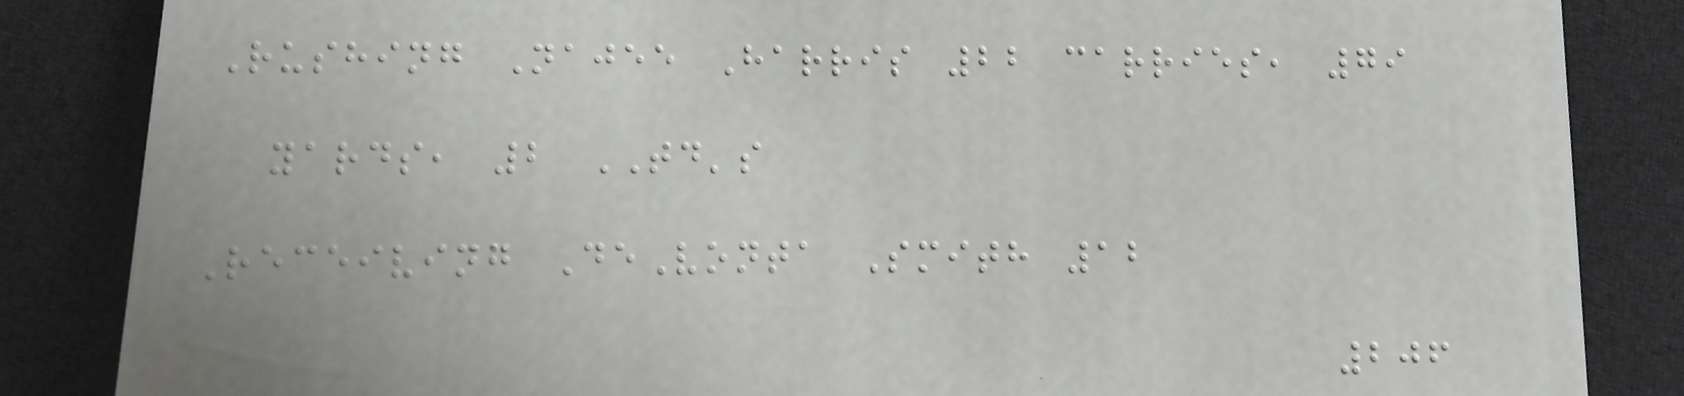Rushing Najee Harris 22 carries, 79
yards, 2 TD's
Receiving DeVonta Smith 12
206
